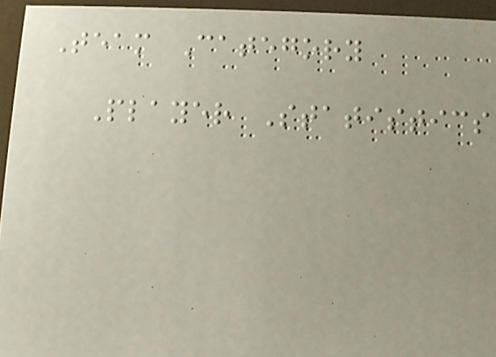Team Category
Player Statistics
